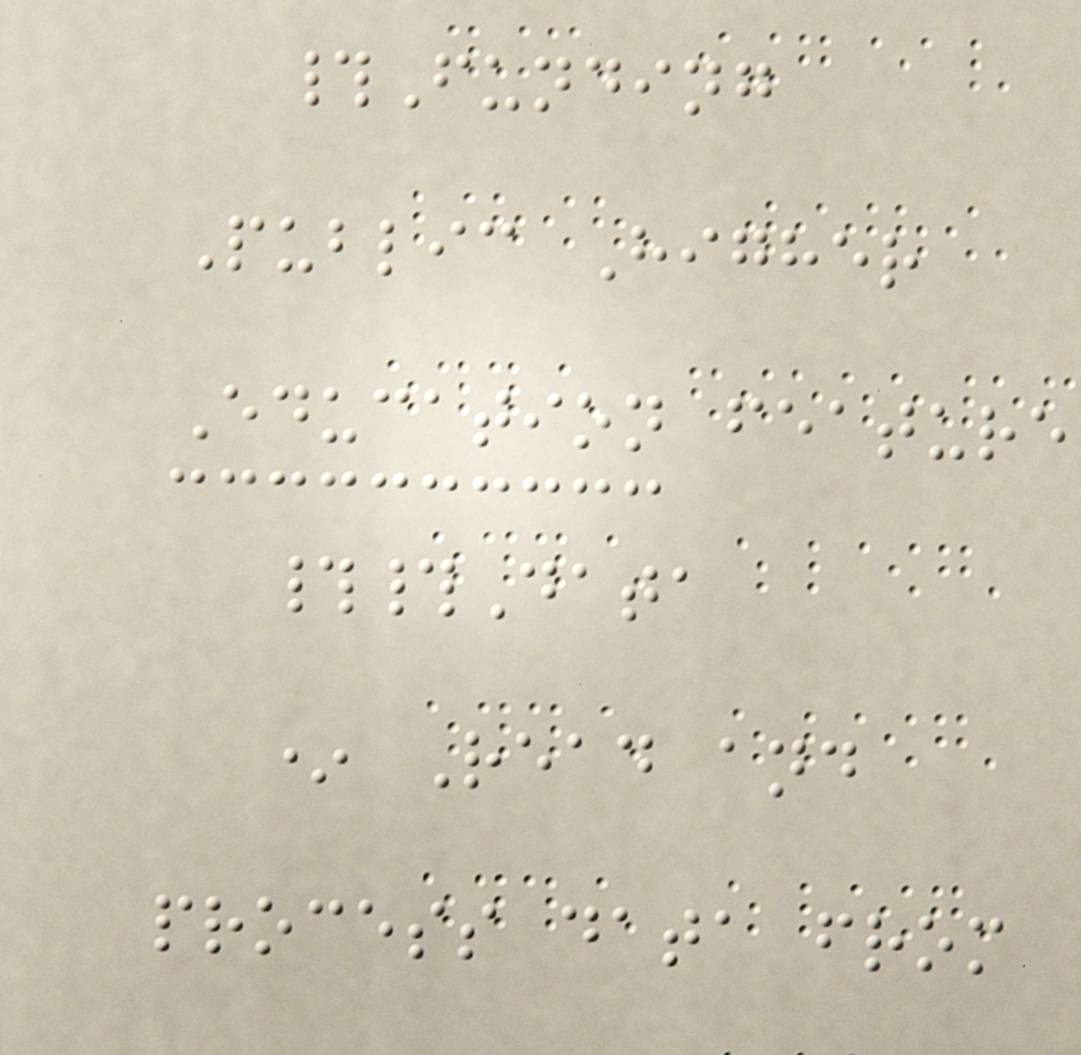#Funding
Public Higher
Education feature
##Data
* Read and
process data from
